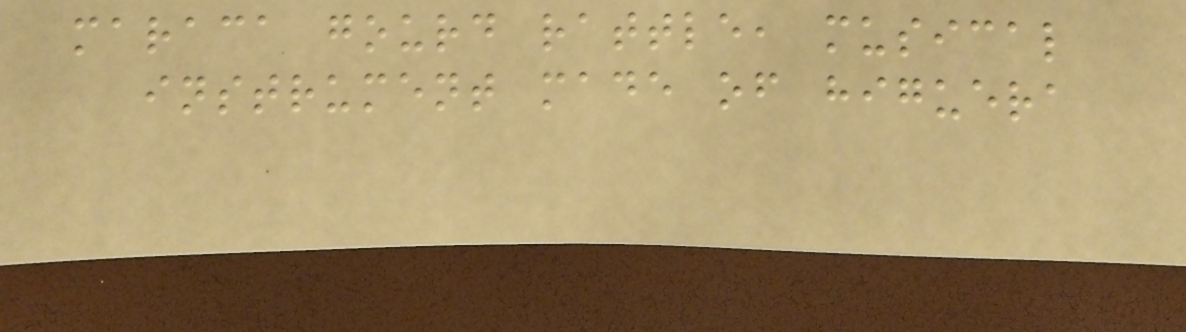maraca gourd rattle, musical
instrument made of higuera
